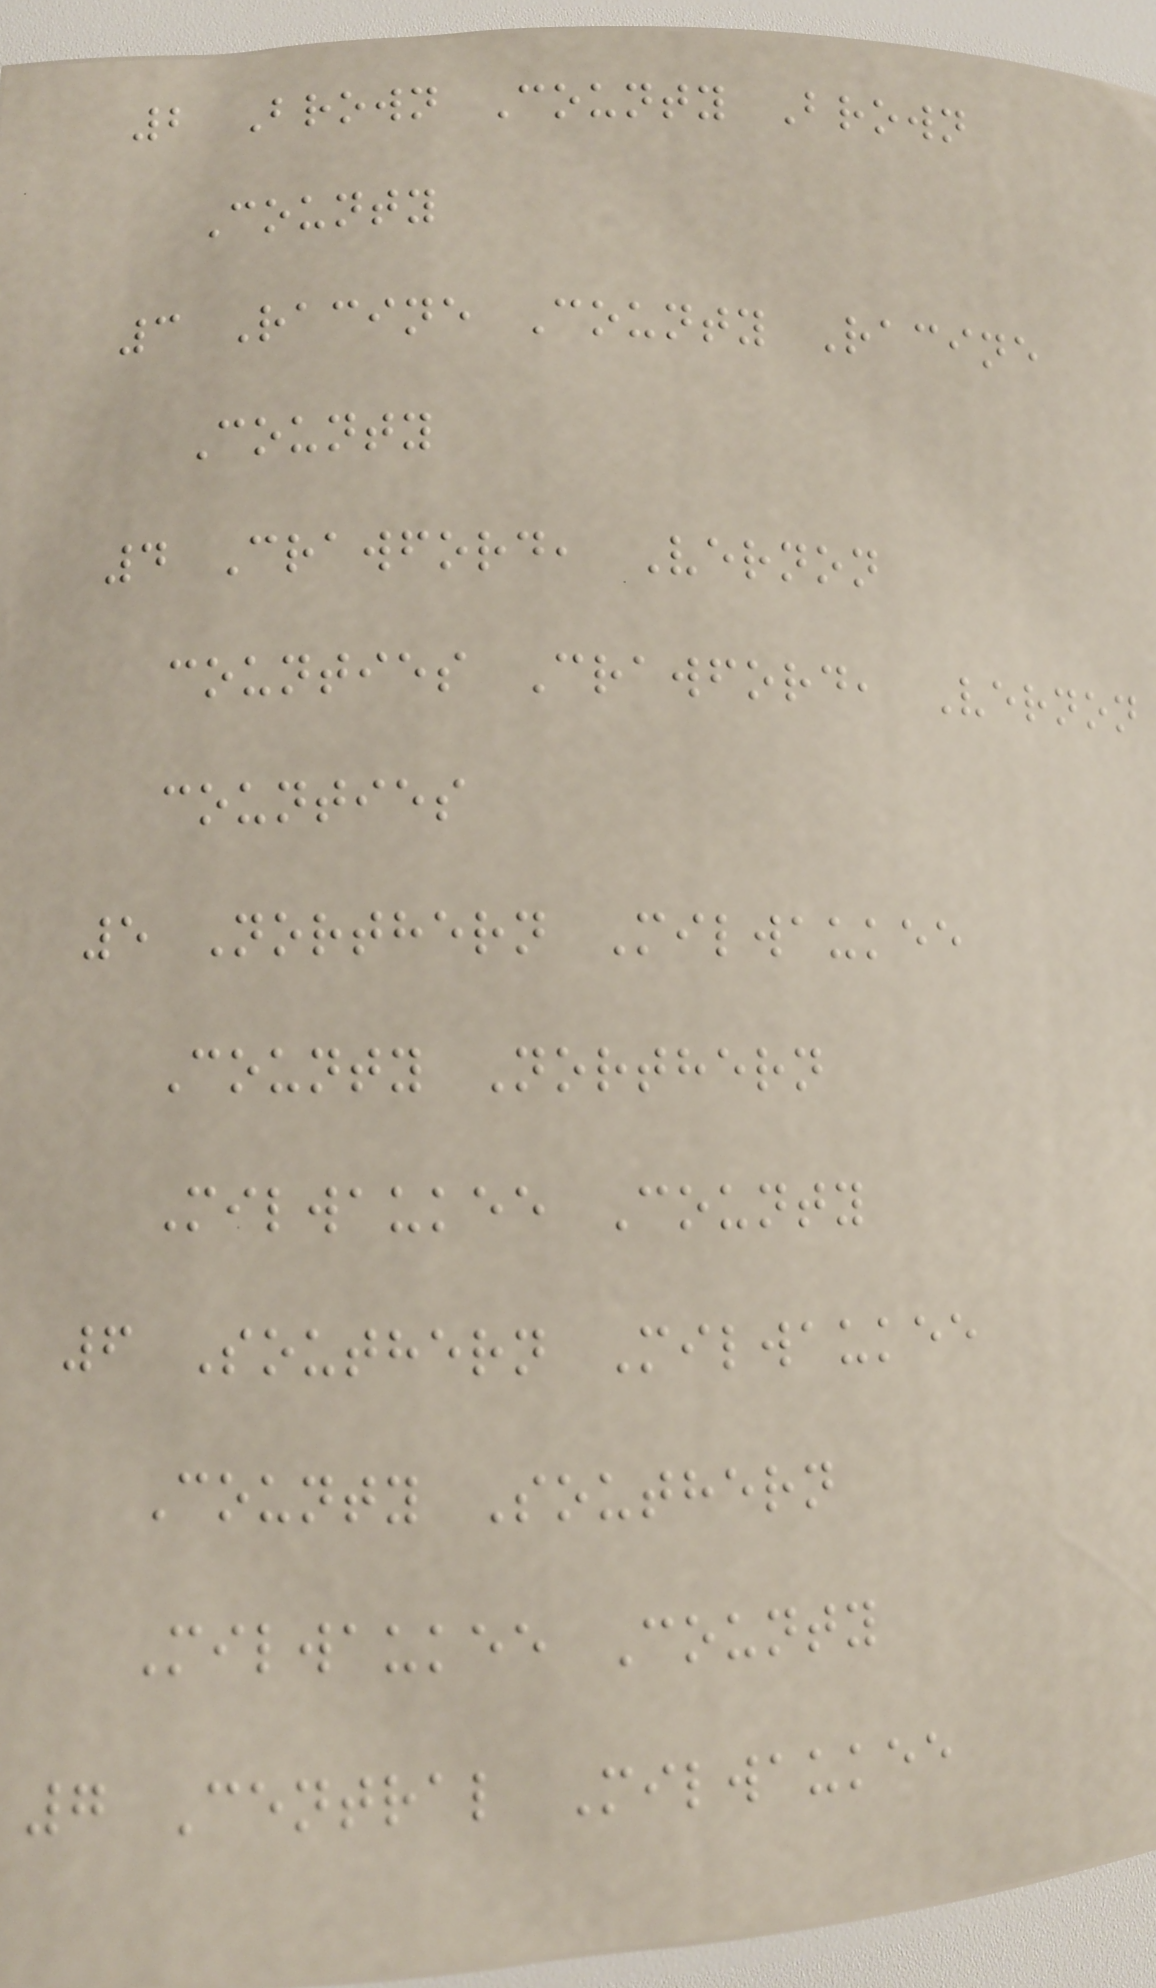2 Brown County Brown
County
3 Racine County Racine
County
4 Crawford, Vernon
counties Crawford, Vernon
counties
5 Northern Milwaukee
County Northern
Milwaukee County
6 Southern Milwaukee
County Southern
Milwaukee County
7 Central Milwaukee
